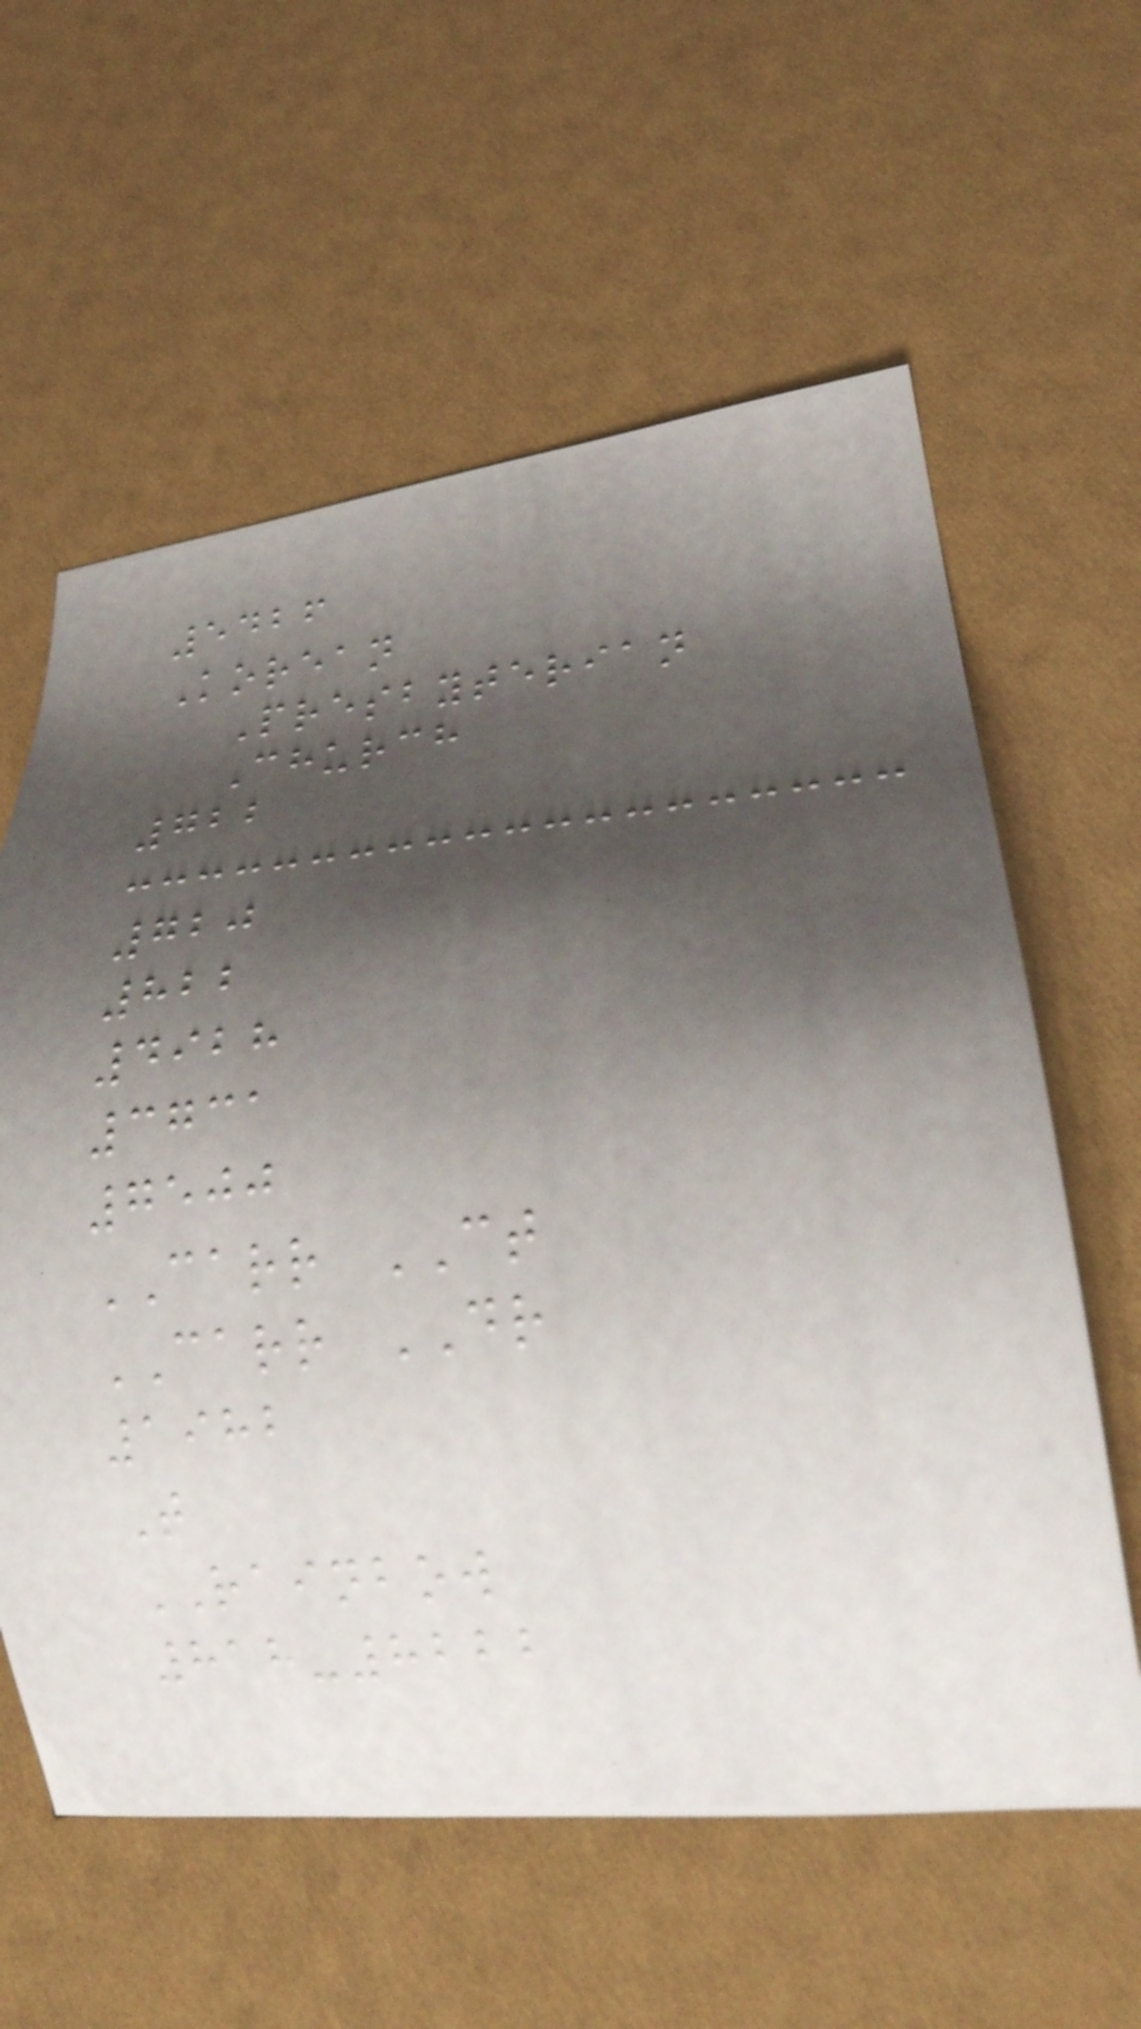5426
Korean
Presbyterian
Church
722
720
822
4928
3731
7500
CARR CT
CARR DR
1982
T
RAINBOW
818-8222
